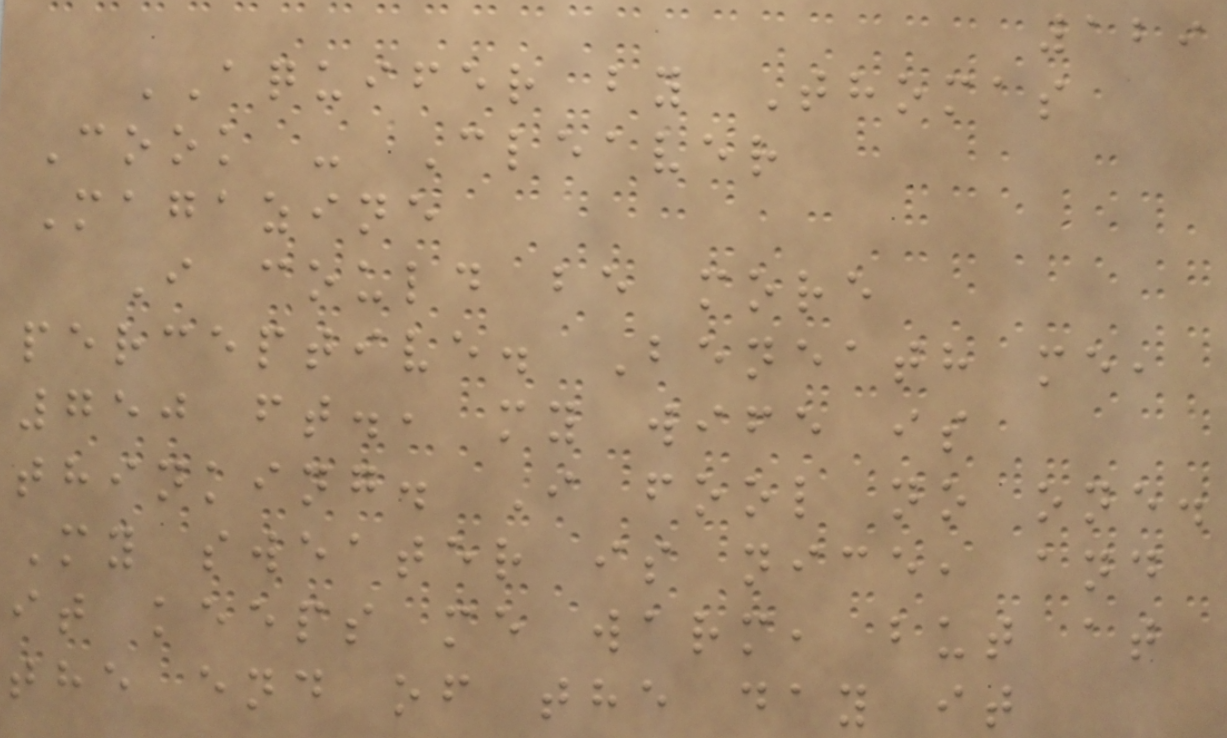129
AQUIFER by Thomas
Cook - Cleaver
Magazine
I could be more
perceptive. Beneath me,
750 ft., my wife is
thinking. I fool no one.
My sweater is nice, and
it keeps me warm, but at
the end of the day it
